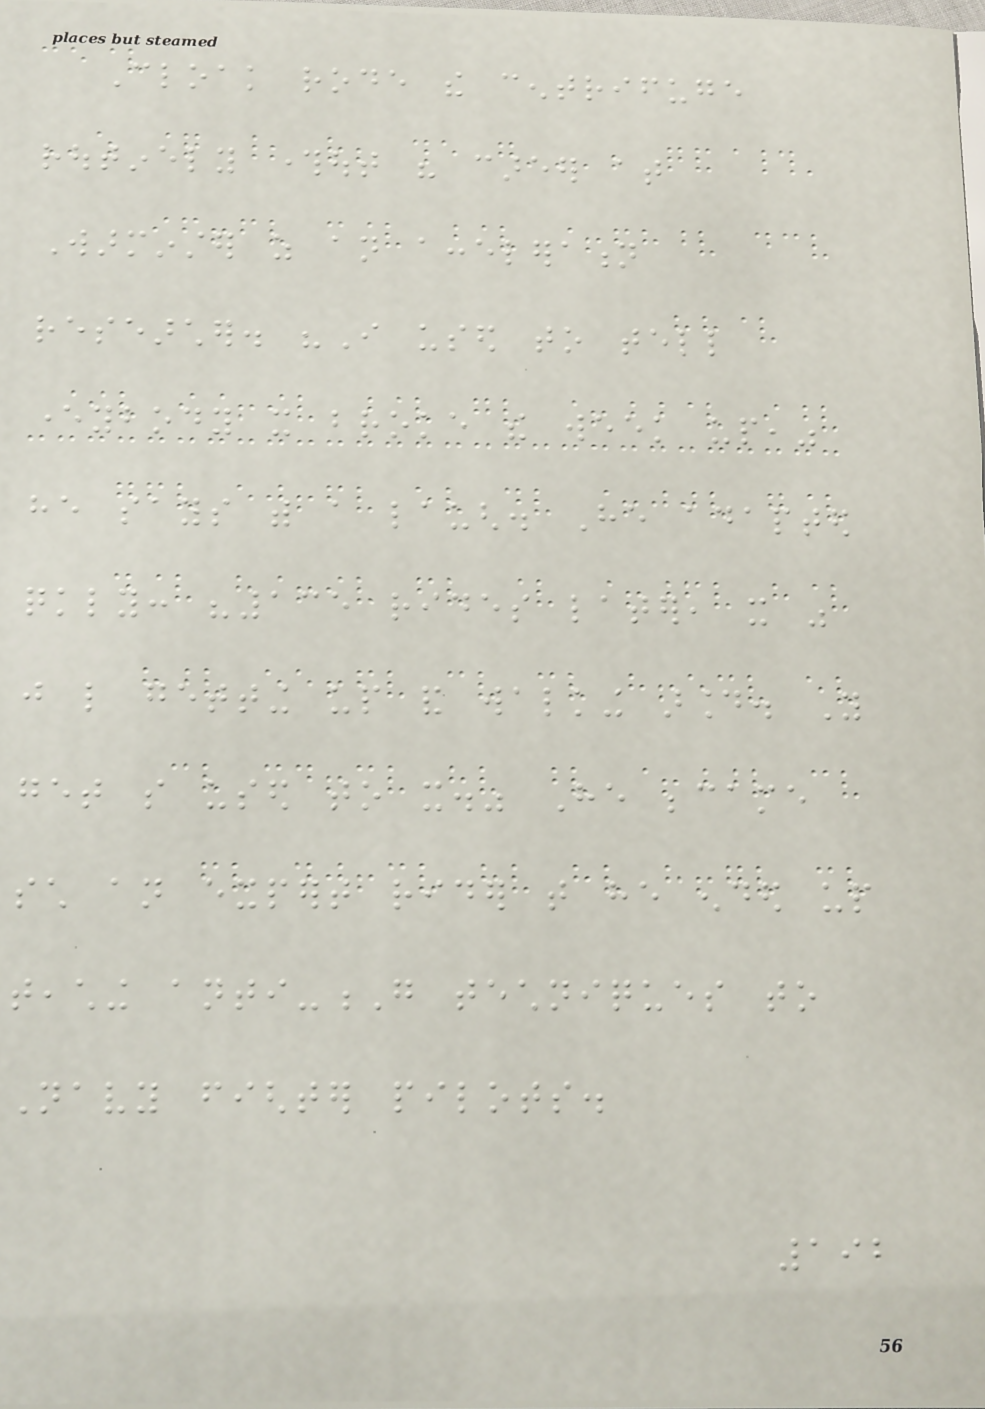Cloak rode the centrifuge
routinely throughout his career at
Warminster as an acceleration
researcher. "I used to tell
everybody it broke the week up,"
he says with a laugh. He adapted
quickly: "135 rides later, it was
just like getting up and walking around. You
get so used to it." He became
such an expert rider that he ended up
teaching anti-G techniques to
Navy fighter pilots.
192
